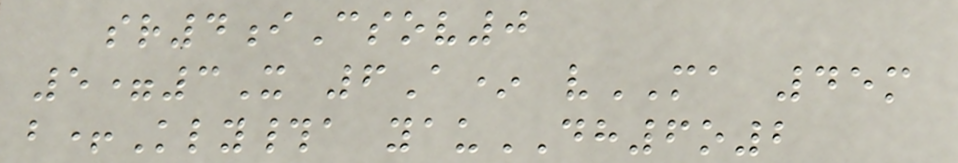sr4iCsov0
5=3X 6A* vMA 45m
b+Kly#a yauDH6o2
